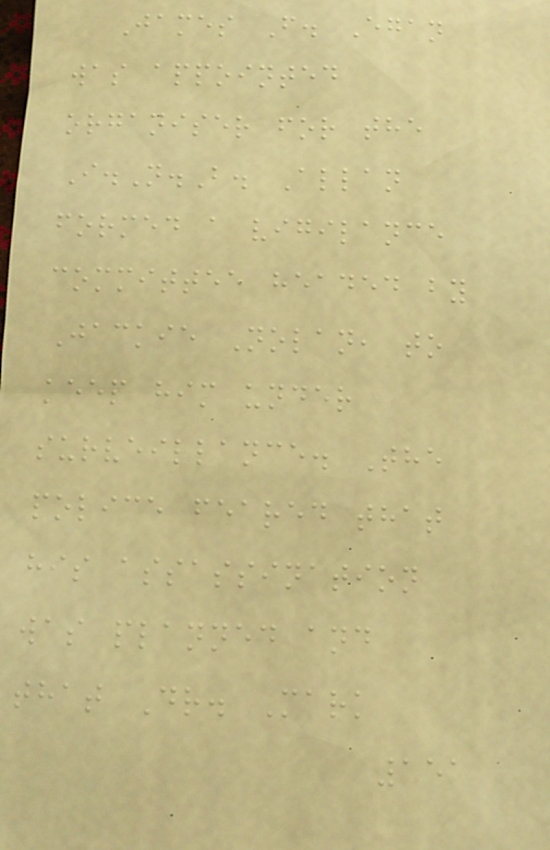James F. Egan
was appointed
organiser for the
I.N.B. Allan
formed a vigilance
committee headed by
Jackie Nolan, to
keep him under
surveillance. The
police feared that
his assassination
was planned and
that Dr. Mark
151
